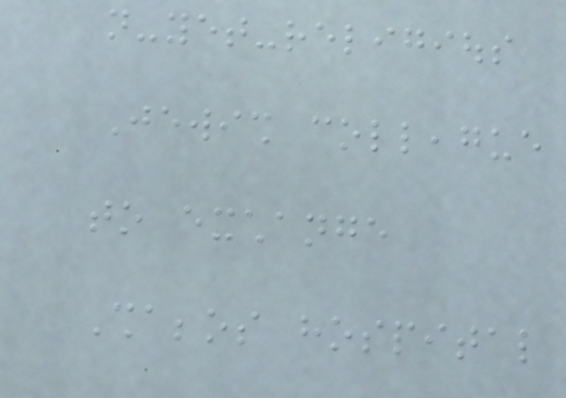not-yet-religious
Jewish colleague
to exchange
Shabbos hospital
